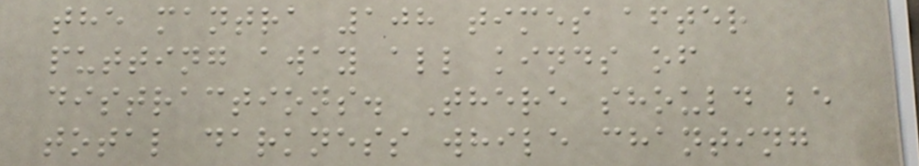the mantra 108 times after
putting away all kinds of
distractions. There should be
total darkness while chanting
